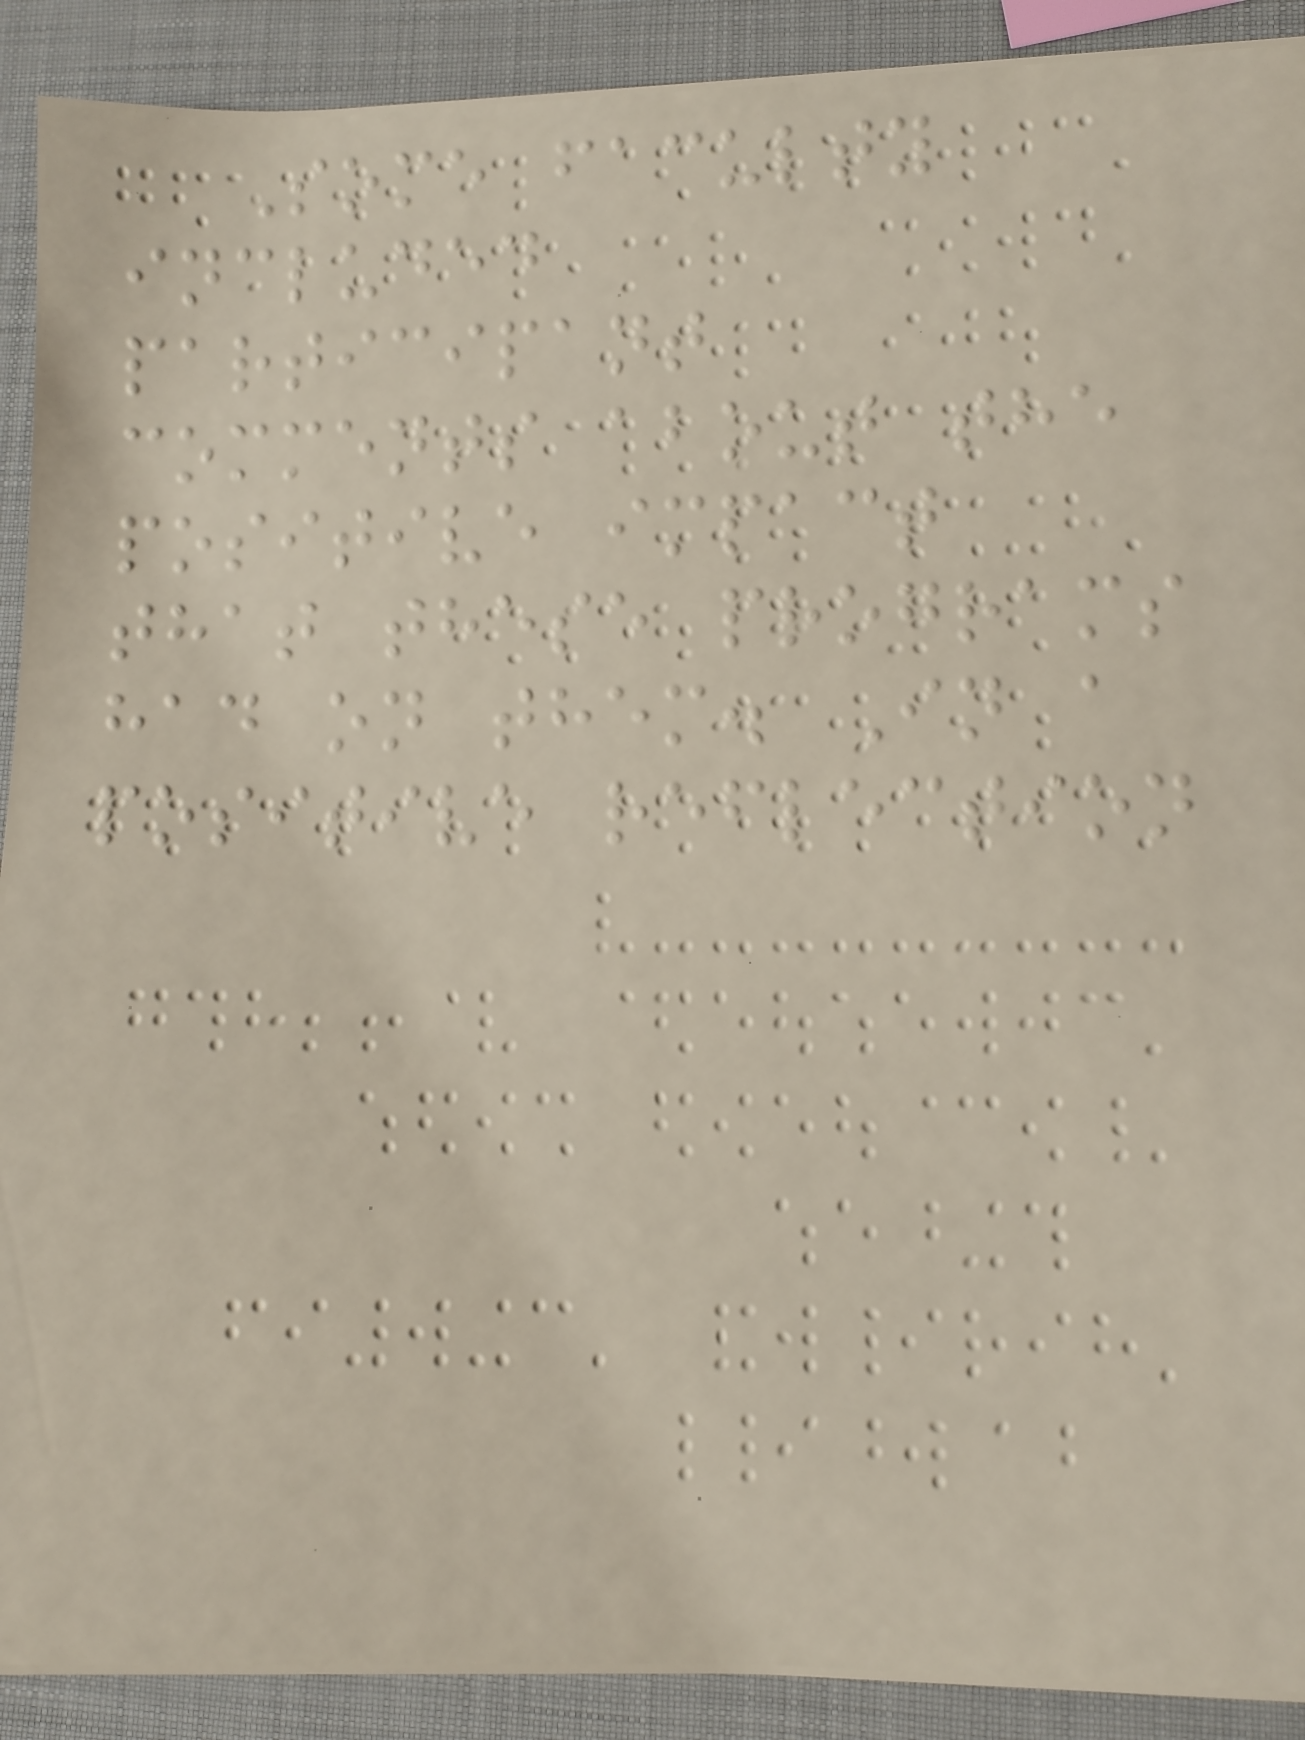Some faculty
included
participant
comments about the
positive impact
that these programs
had on them. In a
positive reflection
